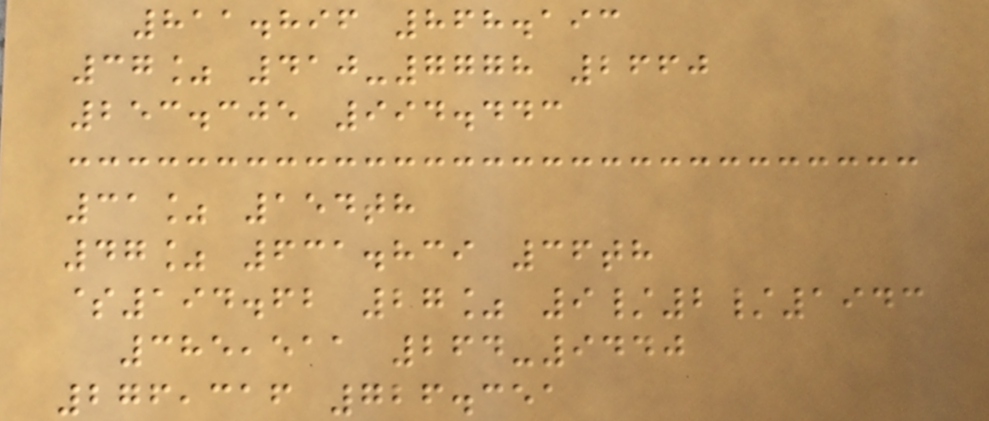811.896 868.193
37% 410-7778 2660
253.305 994.443
31% 154th
47% 631.839 36th
$194.62 27% 9/2/1943
385,511 264-9440
276,316 726.351
